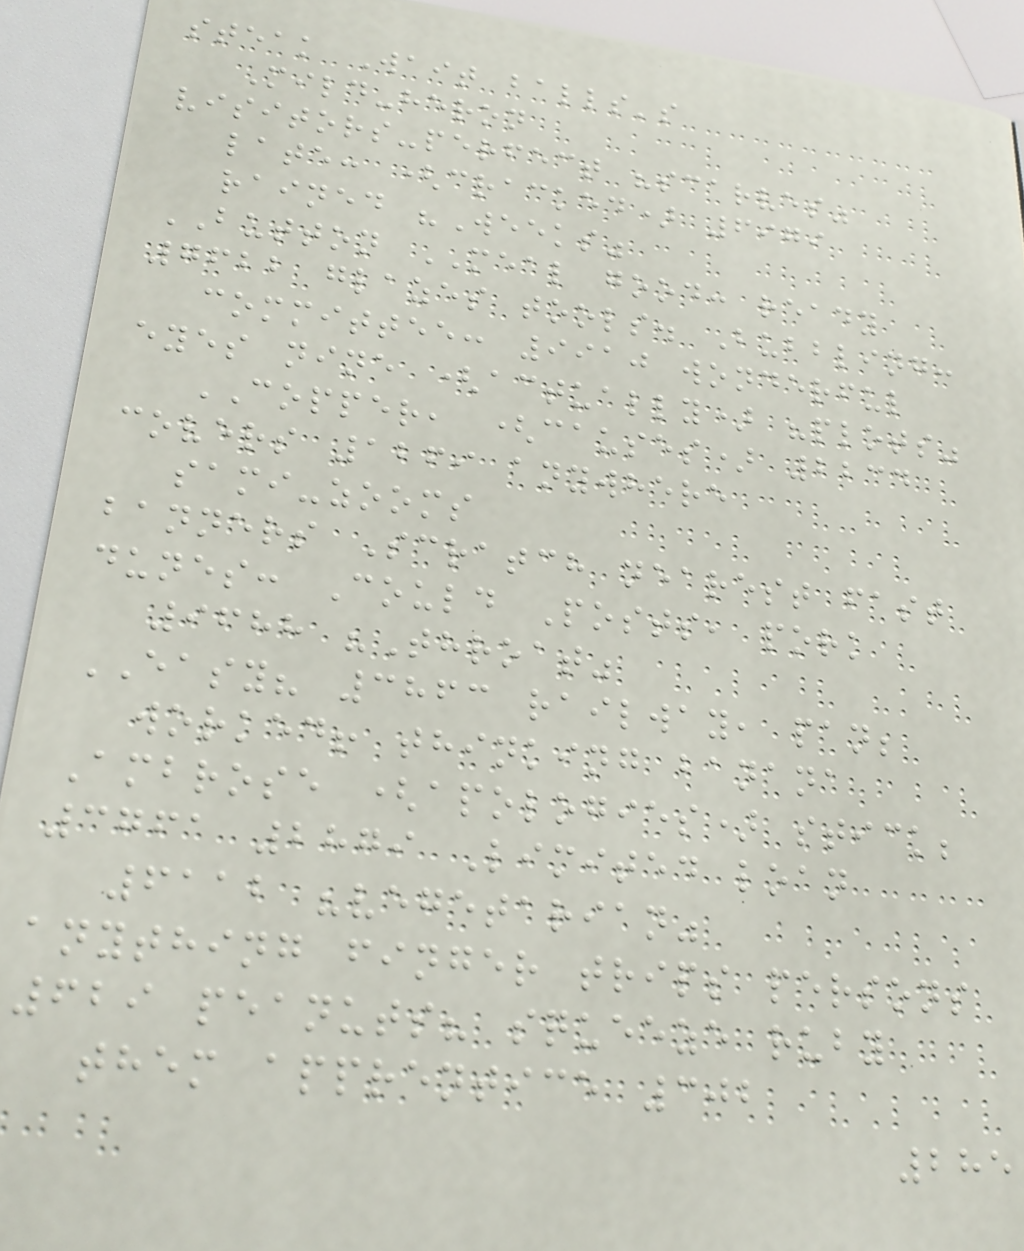steak Wait balls's
Mild-heron
visitors-perfect "scarves"
late: (cracked) 6979
rained "Weeks"
BUTTON MEAL good: ready
7622 glazes tools. Bubbling:
committee: 9910 wonderful
eyes nine (actually) "plots"
COPPER, (causes) 2234
covers 1269 anywhere
sami-zooms
banners Scratch nearest fast
dunes: Could Posts, pork
9688 "Throat"
EASY? 3863 railway, pan;
worked! thinking banana
Ambrose (apologies) stick;
3761 2879 Limited loan
6112 "vegetarian"
anything finger trips persons
629 peanuts? squeeze ruby
them apprentice 302
285
